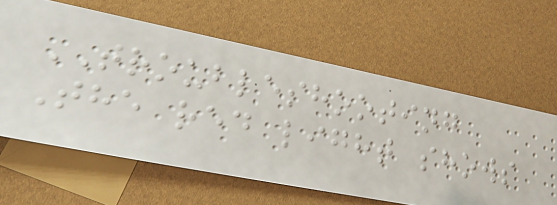TROUBLESHOOTING
The red light shows
